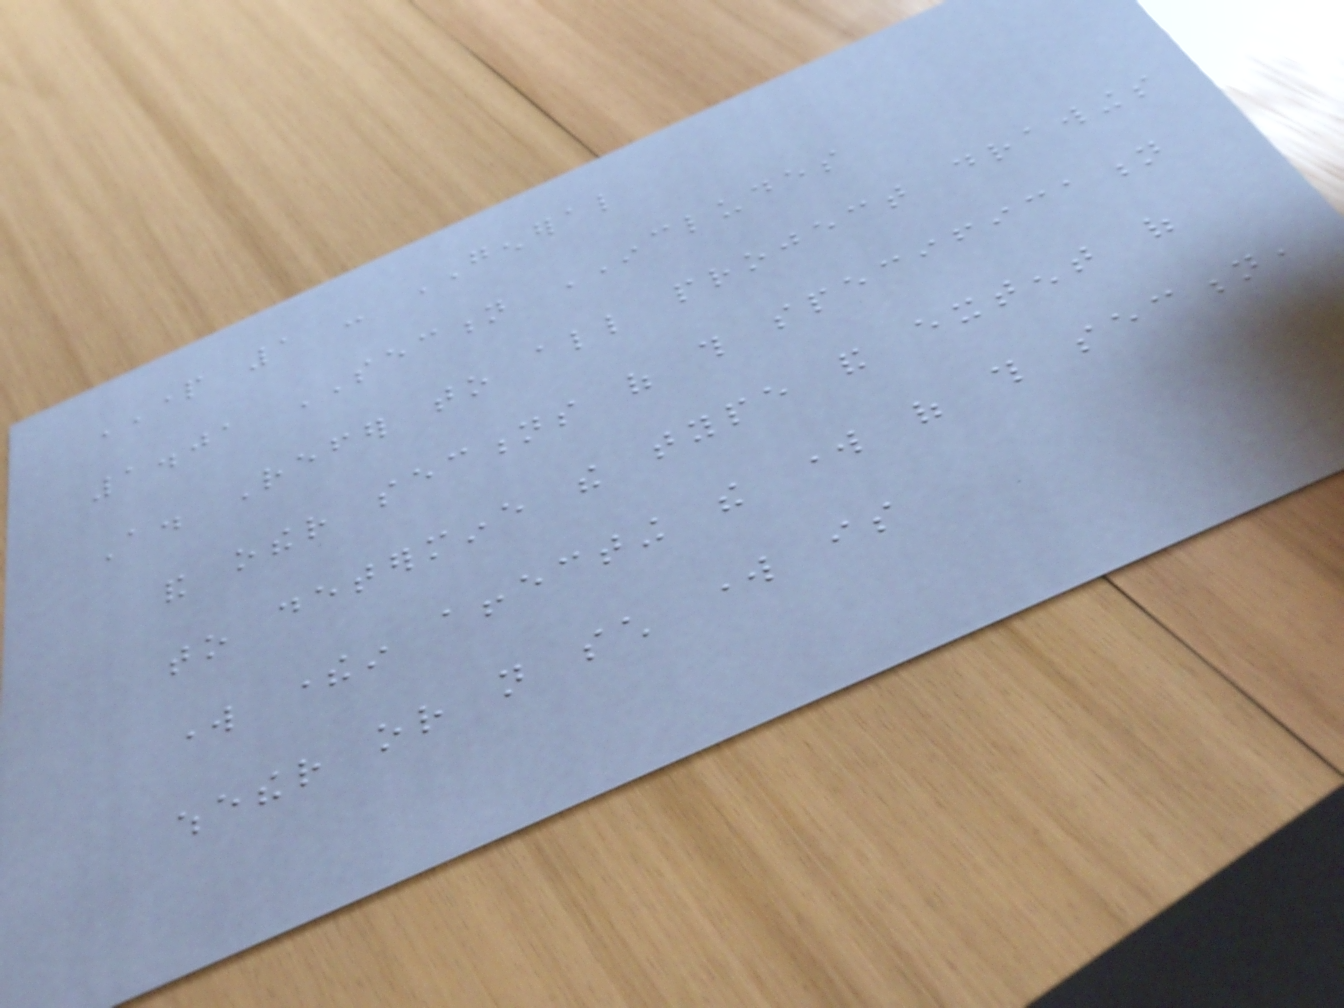PART 1 - GENERAL
1.01 SECTION INCLUDES
A. Refer to all project drawings
and other sections of this specification
to determine the type and extent of
work therein affecting the work of this section,
whether or not such work is
